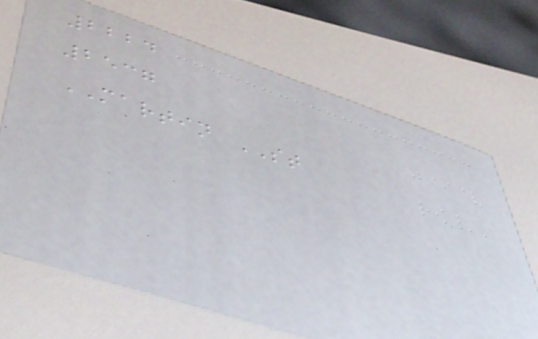2224
2537
MARTIN ST
